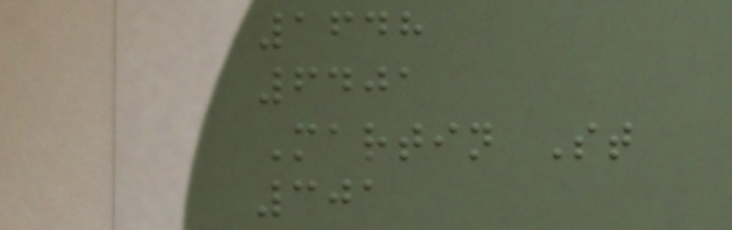1648
6401
Martin St
301
